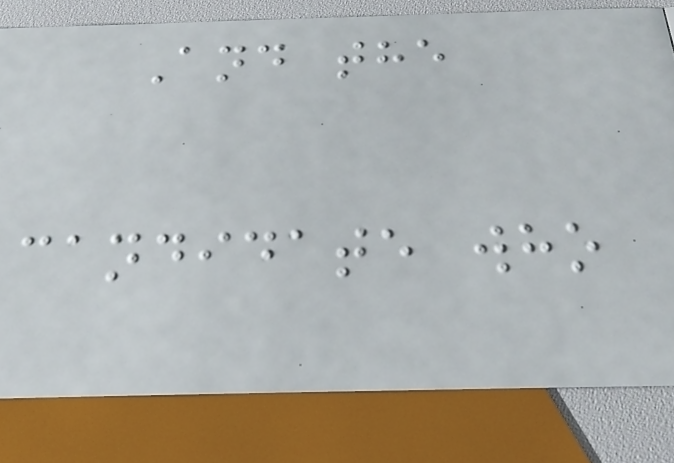And the
candidate who
